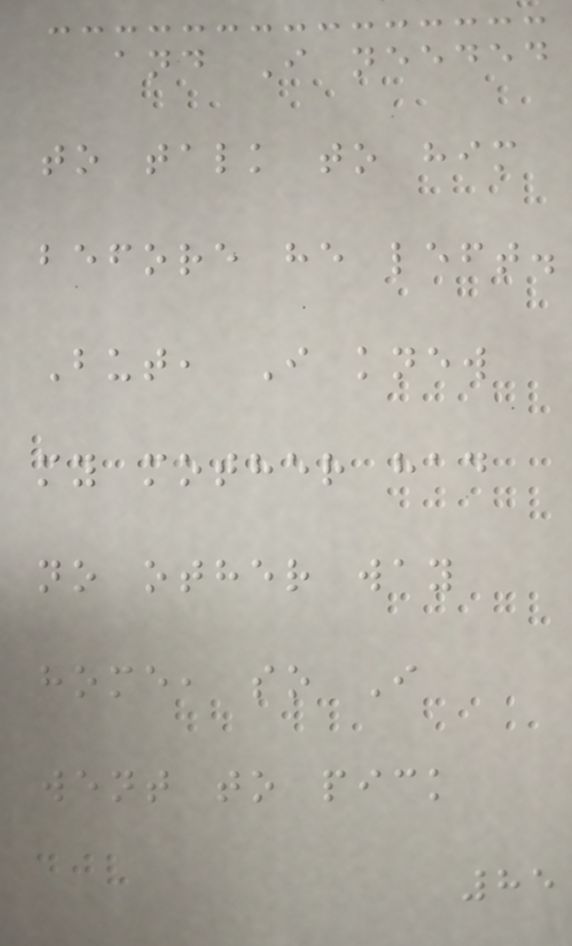and I needed
to talk to him
before he left.
But, I knew
my mother had
no other way
home, so I
went to pick
85
